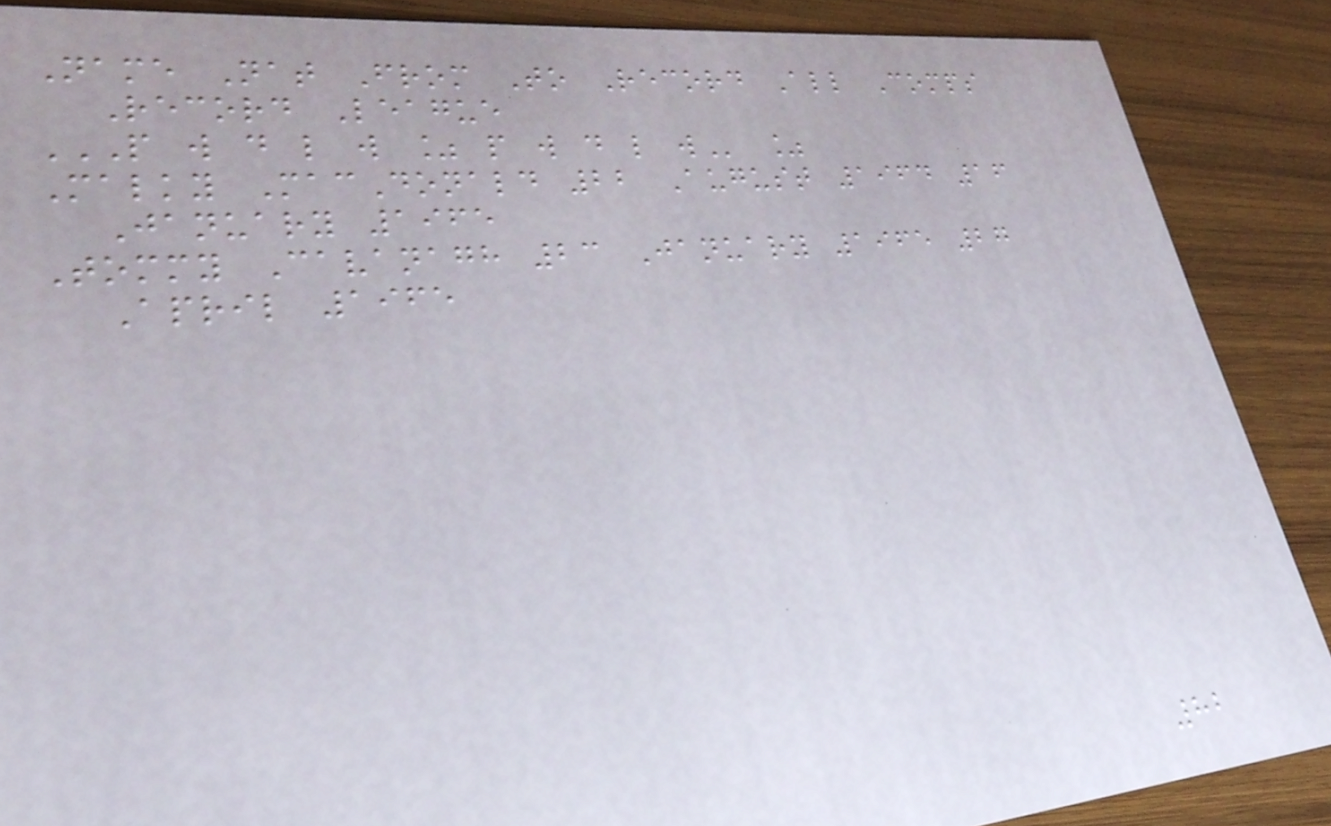Name Nat From To Record All Comps
Record League
P W D L W % P W D L W %
Malky MacDonald 22 August 1964 16
January 1965
Tommy Cavanagh 23 January 1965 27
April 1965
82
